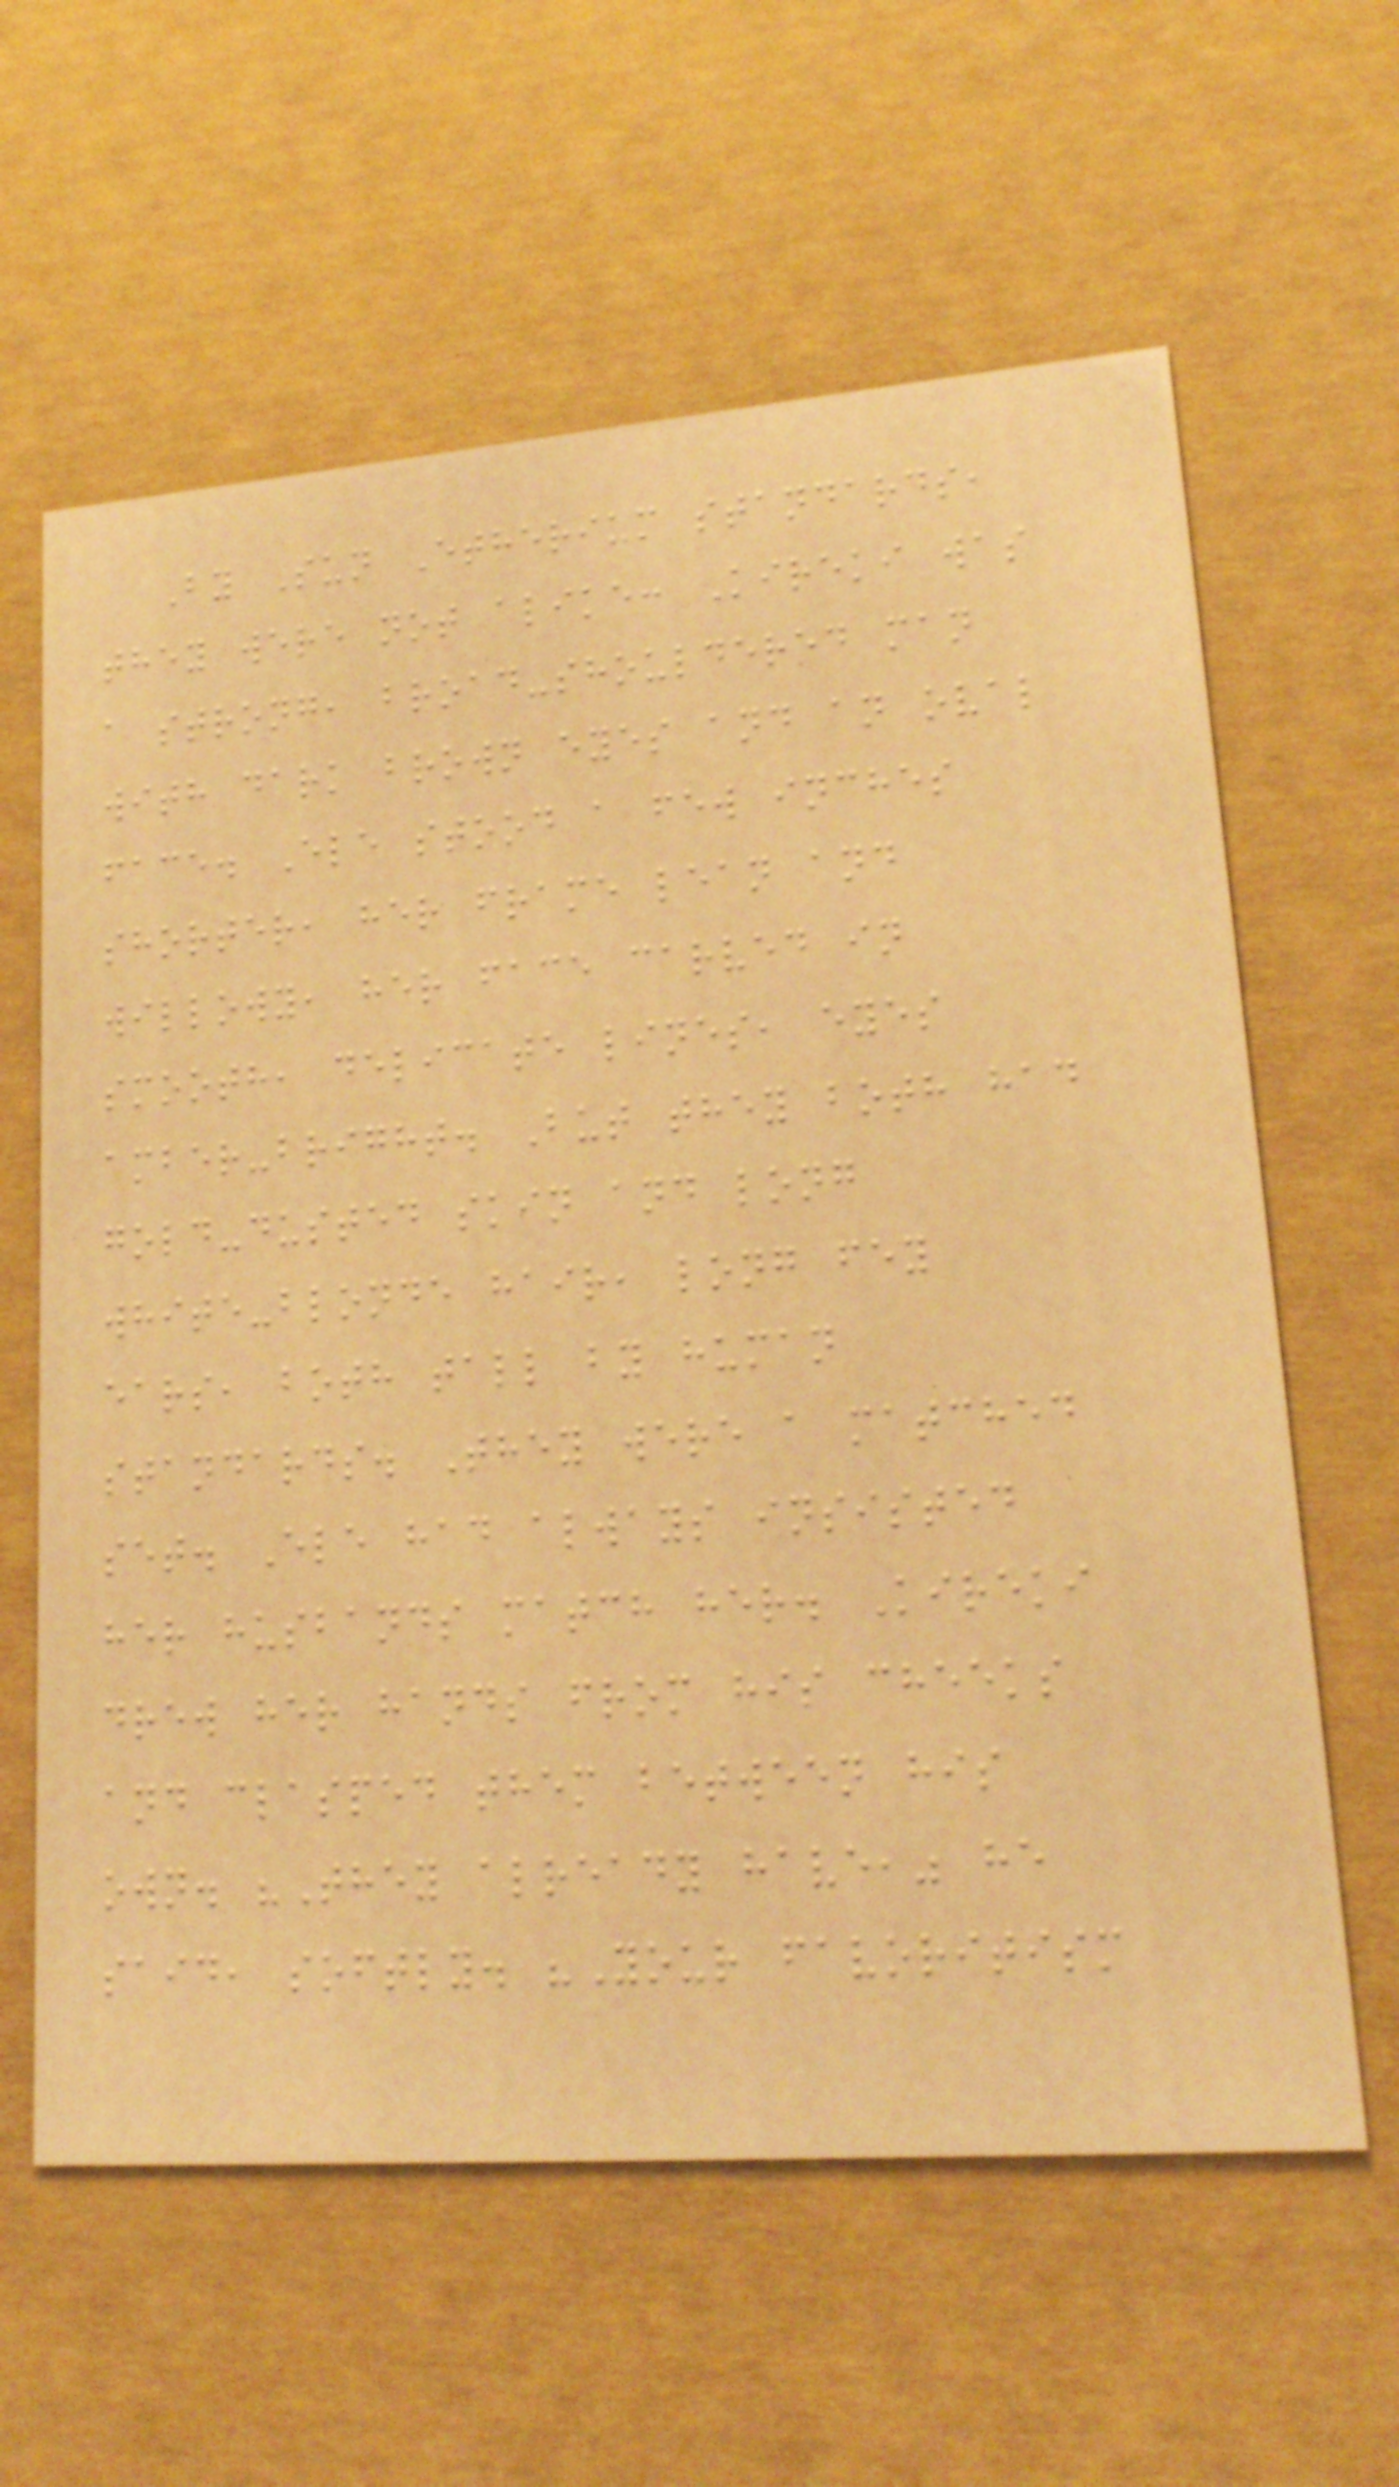By Sun Etherium standards,
they were not alike: Kireki was
a strong, broad-shouldered man
with dark brown eyes and an oval
face. Ele stood a few inches
shorter, her frame lean and
willowy, her face carved in
smooth, delicate lines, eyes
amber-bright. But they both had
gold-dusted skin and long
white-blonde hair, long fey
ears, both tall by human
standards. They were a matched
set. Ele had always insisted
her husbands match her. Kireki
drew her hands from his cheeks
and clasped them between his
own. "They already have," he
said, softly. "Your favoritism
